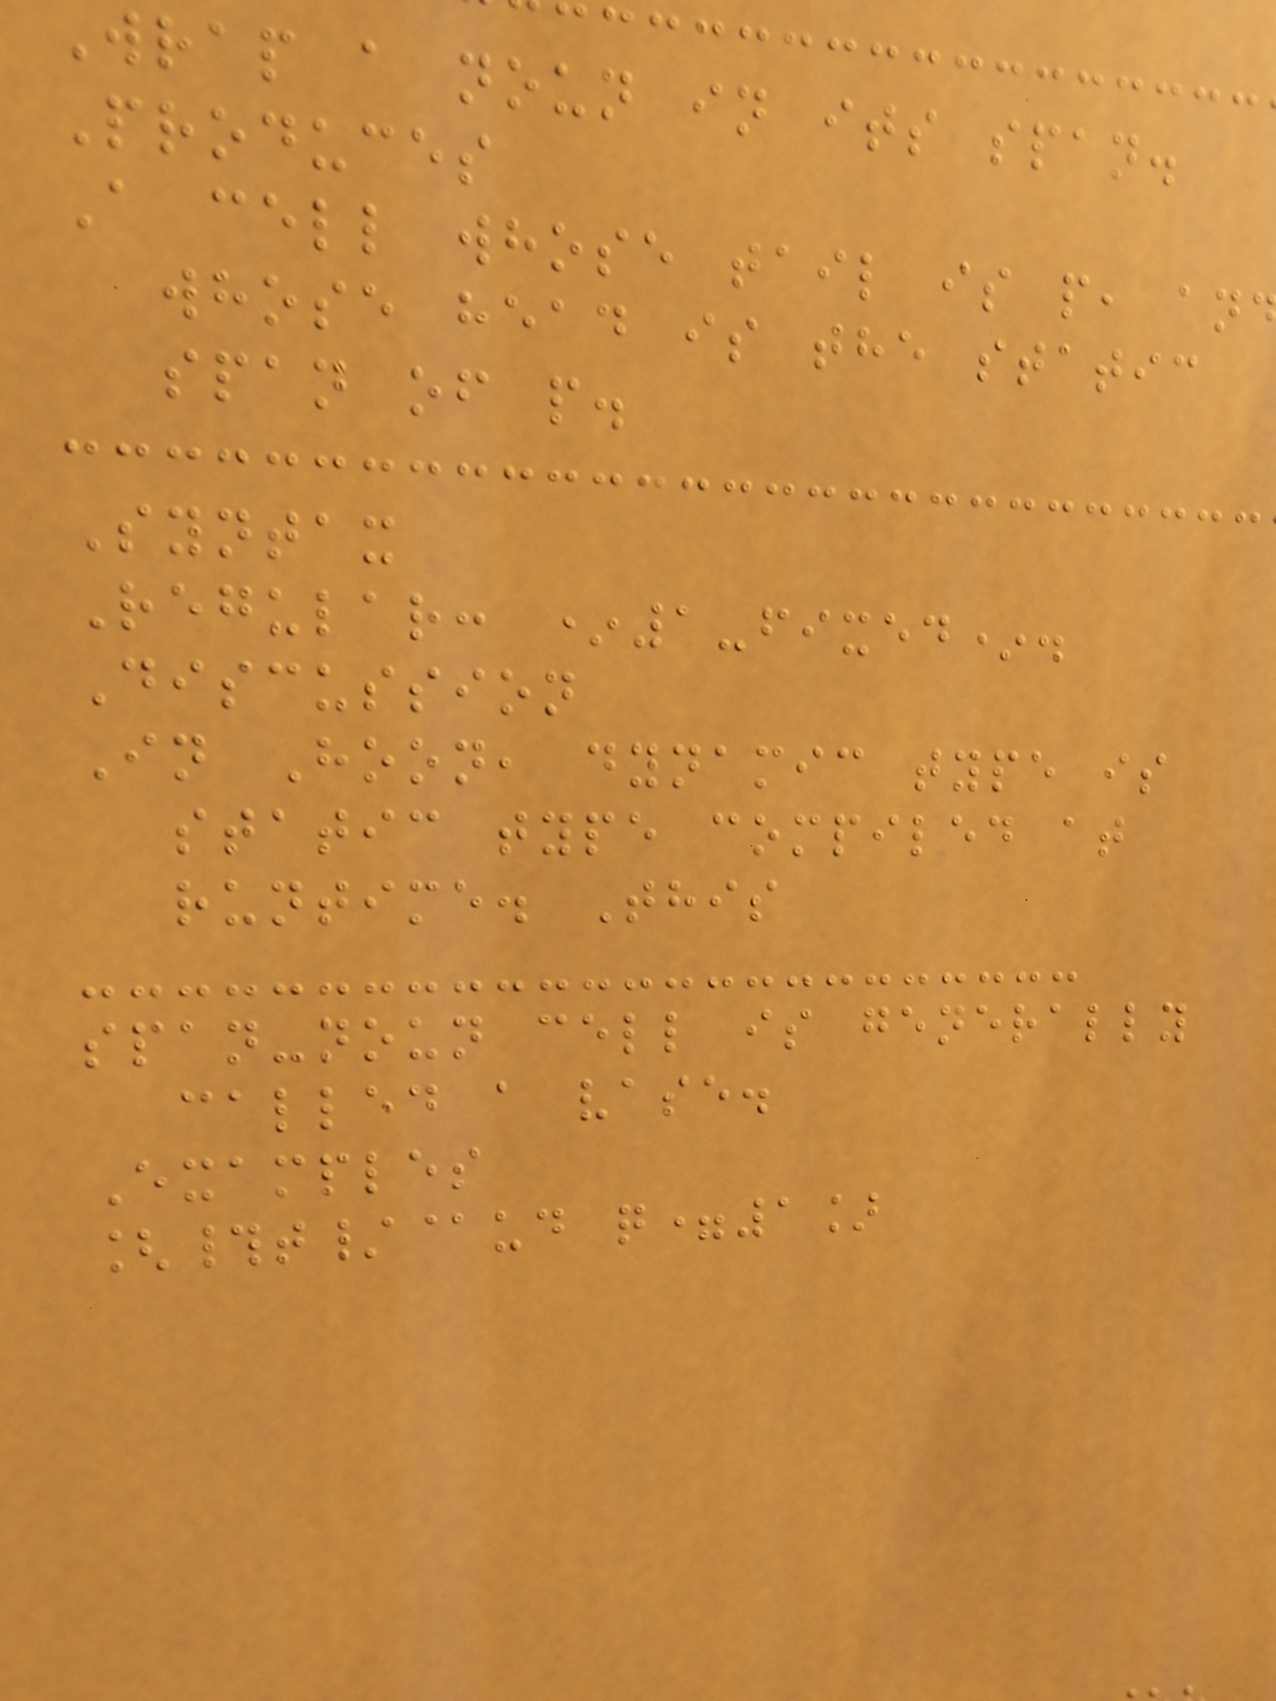wrap a noun in its span.
Produces
A cell whose tail is p, an
whose head is the static
span of p.
Syntax
Regular: *1-fixed*.
Discussion
In Hoon, dynamic type is
static type compiled at
runtime. This
span-noun cell is generally
called a vase.
Examples
[#t/@ud q=1]
